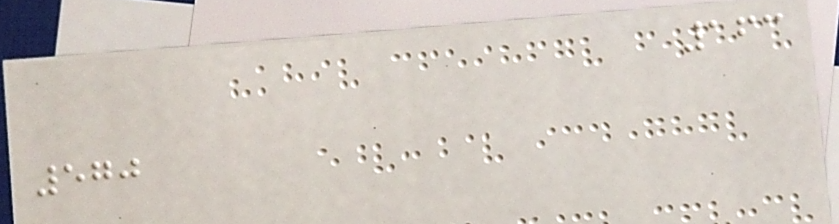163
570
